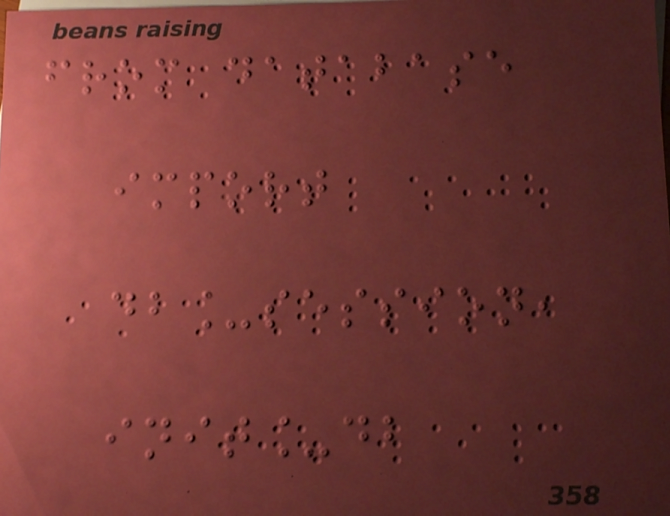from database
import
db_session,
init_db
